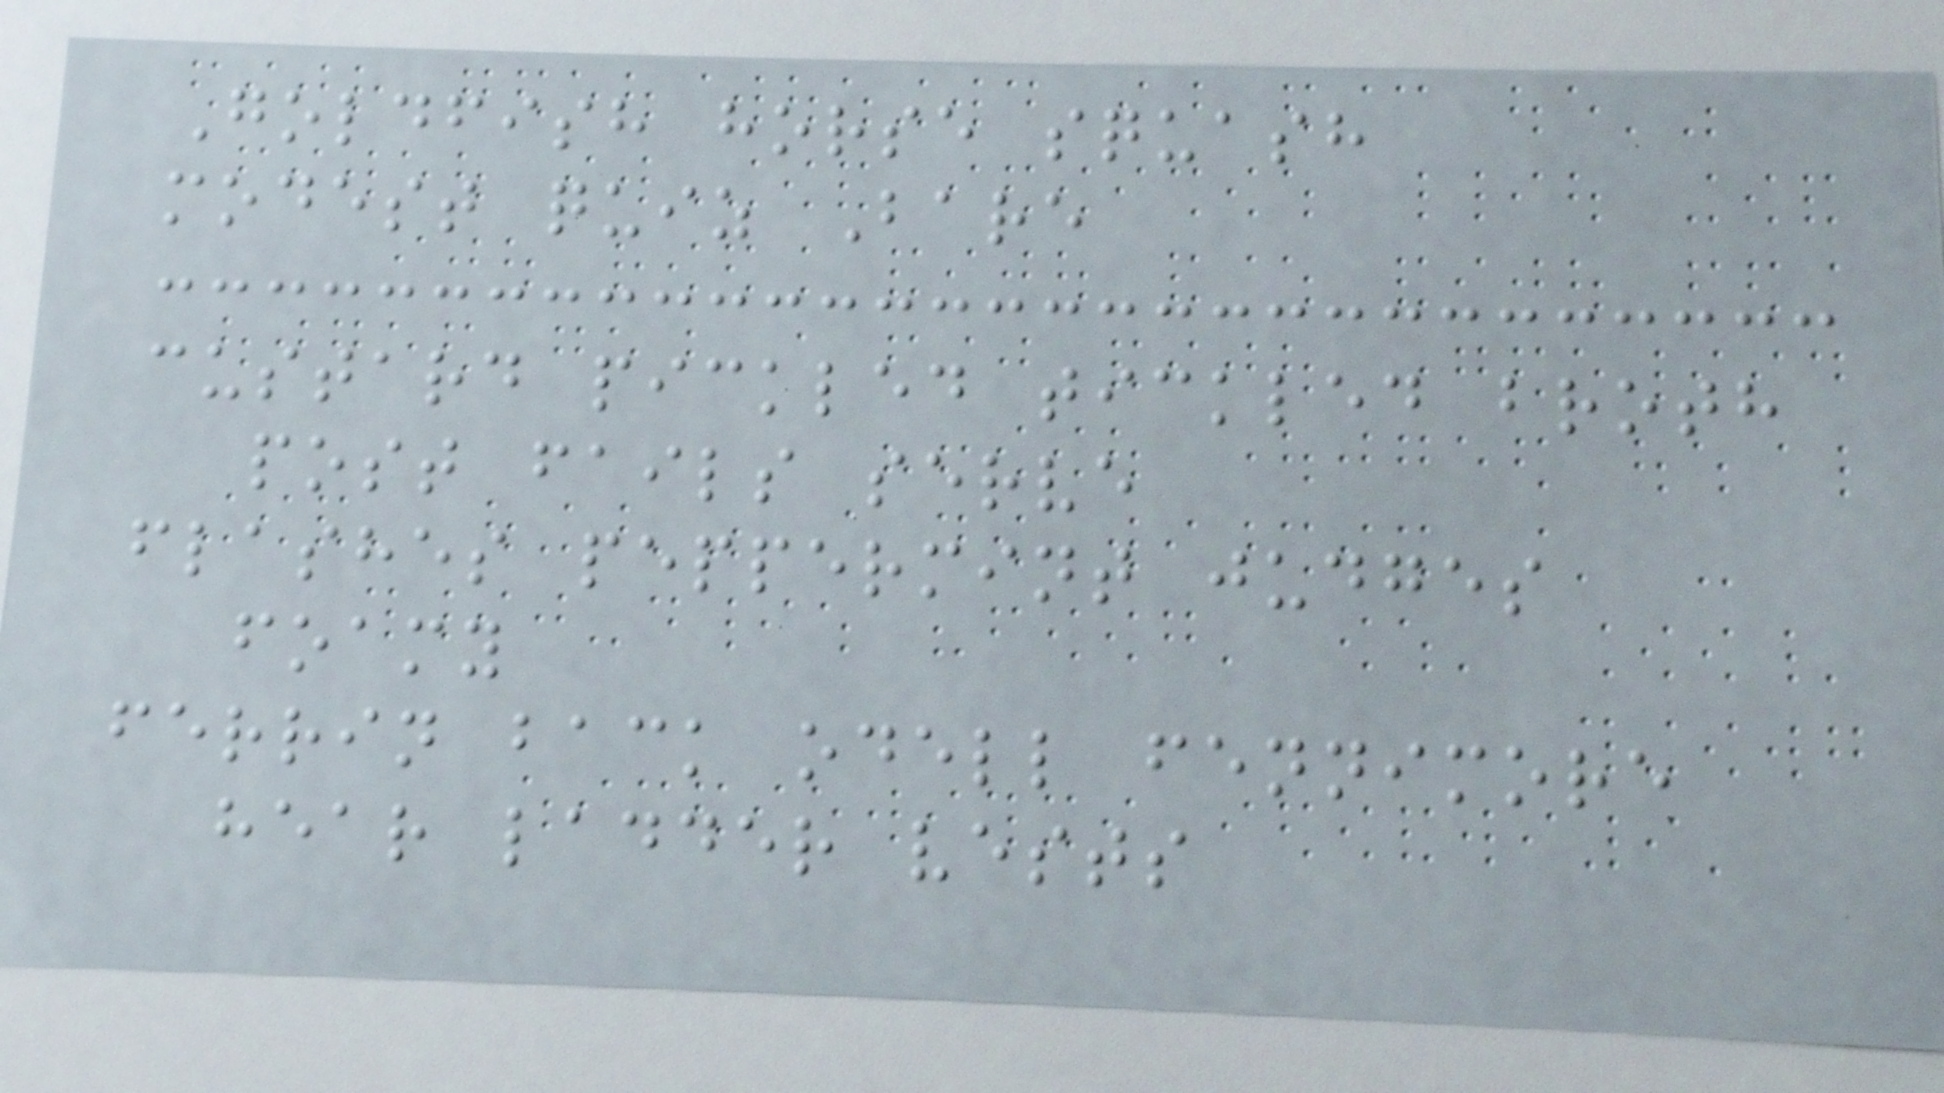Goldfish horse squash
modest quiz Bare
custard pickled tickled broth
post fails serve
flashes peppermint judges
foamy
ferrin back odell fennimore
hear ladder vests
